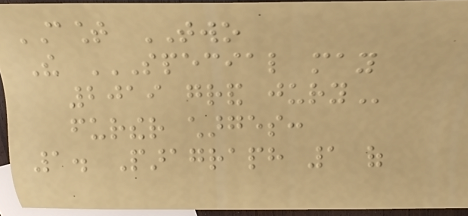COUNT TWO
The SPECIAL MAY
2019 GRAND JURY
further charges:
1. Paragraph 1 of
